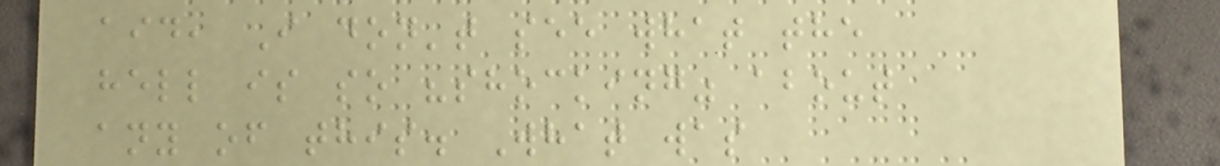aid, I don't see what the
hell is so "shocking" about
any of this. What was
